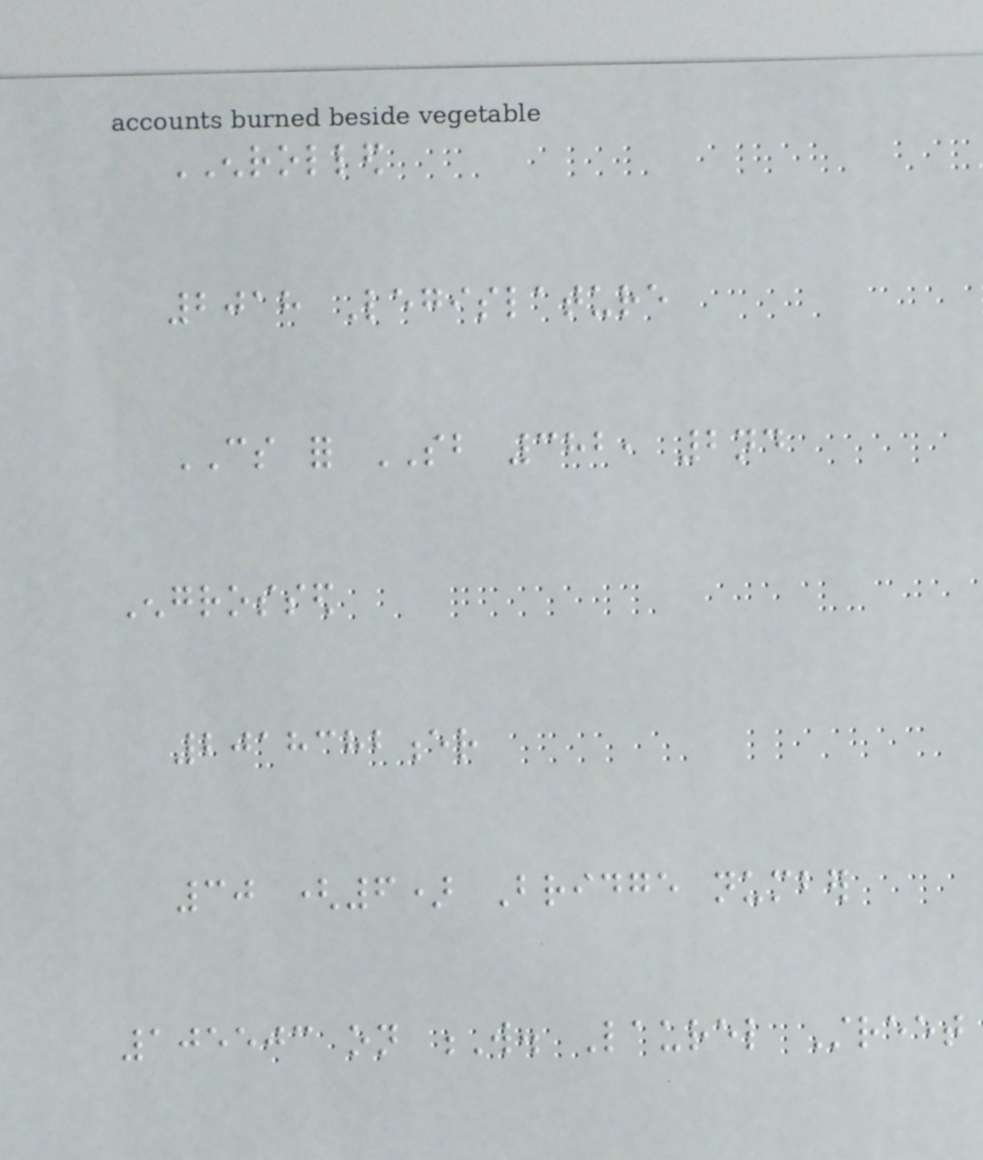ENROLLED
2018 Legislature
CS for SB 382, 2nd
Engrossed
2018382er
30 (6) Bridge number
105503 on W. Laurel Street
